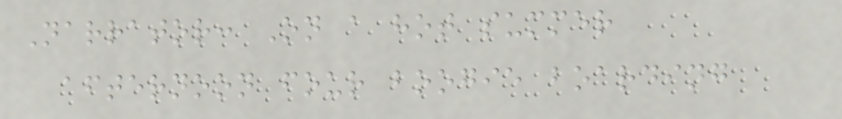Narrator: On a hot summer
afternoon four boogie boarding
